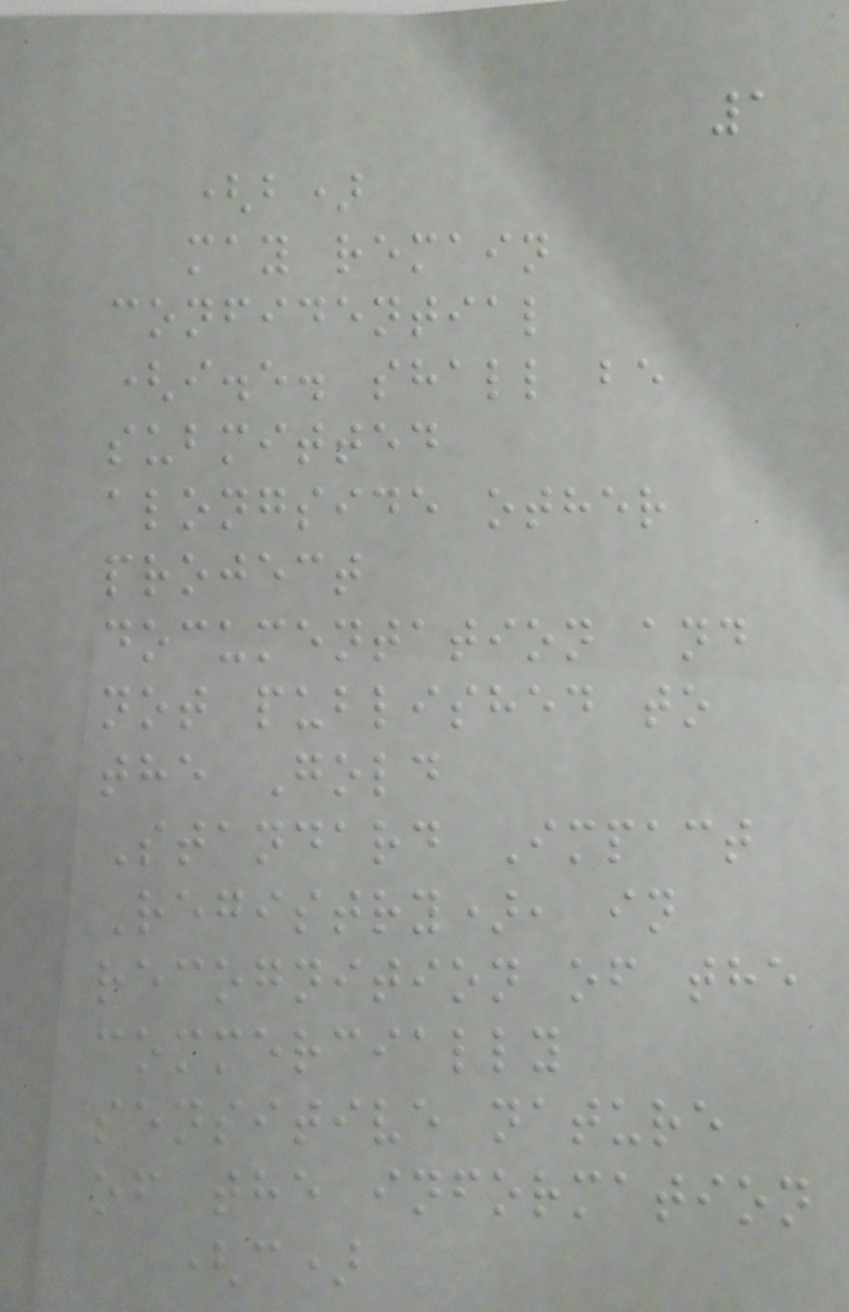1
(b)
may remain
confidential
(i.e. shall be
submitted
alongside other
project
documentation and
not published to
the Gold
Standard Impact
Registry), in
recognition of the
commercially
sensitive nature
of the information
(c)
